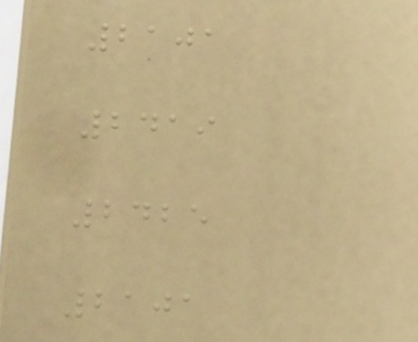2101
2419
2425
2101
